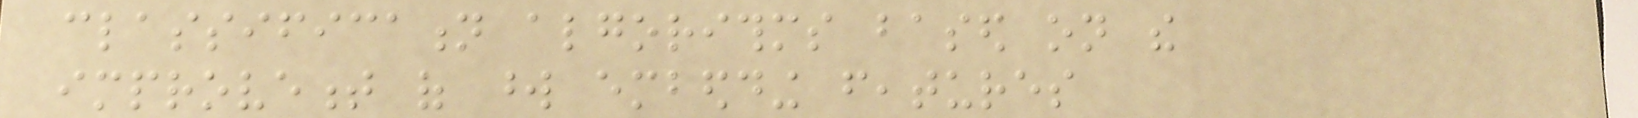classification algorithms based on the
improvement of word embedding features
